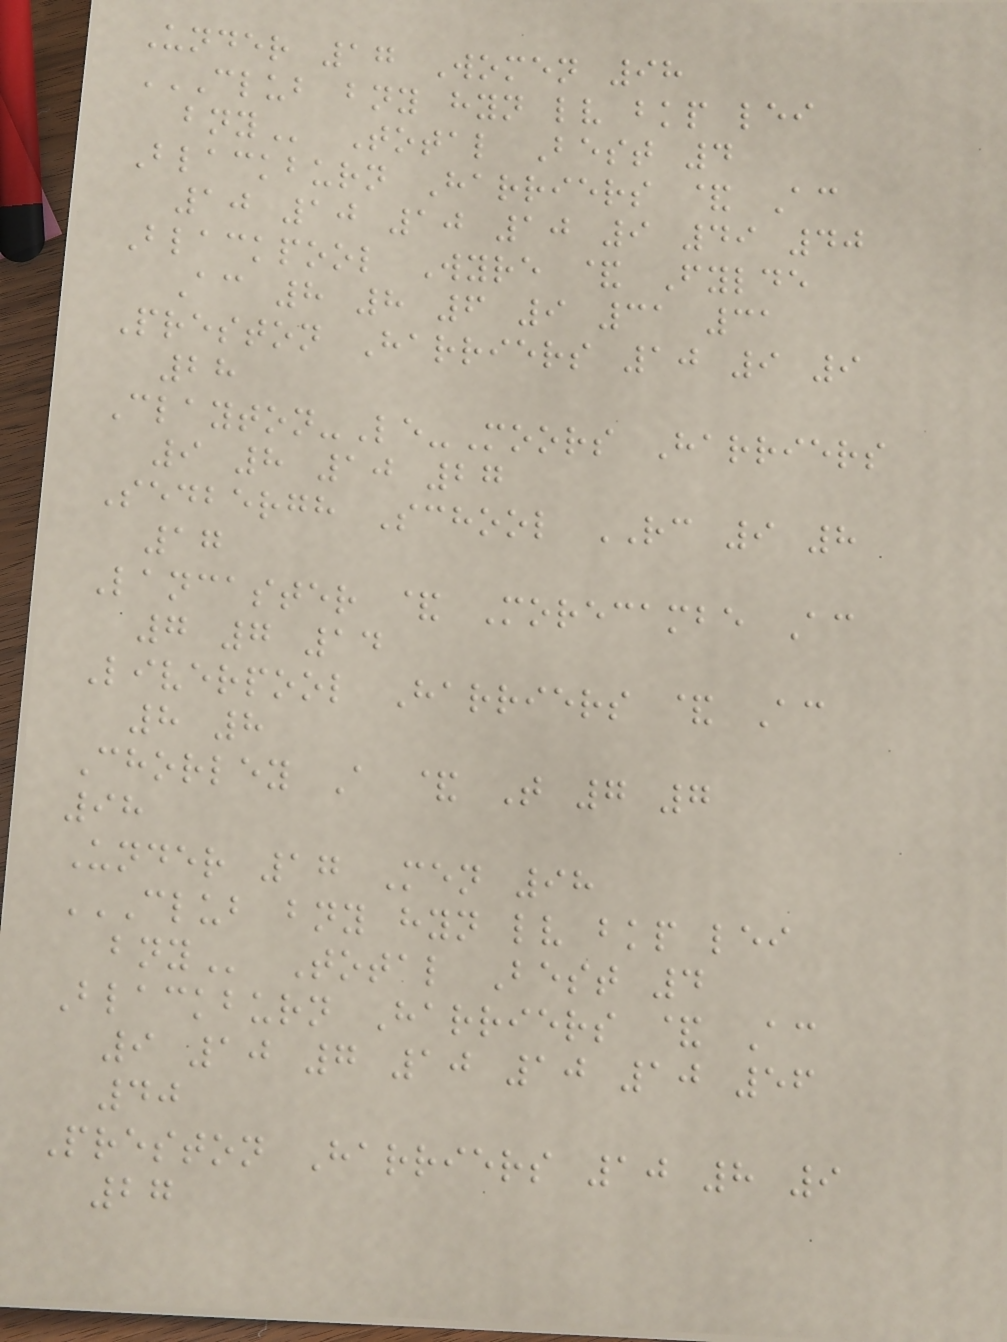Under 17 Women 98
CLUB BNY HYN LV BKP LEI
BNY Total Best 4
Blackburn Harriers & Ac
10 10 10 10 9 49 40
Blackpool Wyre & Fylde
Ac 8 8 6 9 31 31
Preston Harriers 10 9 9
28
Clayton-Le-Moors Harriers
9 8 10 27
Sedbergh School RC 9 8
17
Lancaster & Morecambe Ac
7 7 14
Liverpool Harriers & Ac
8 8
Chorley A & T 7 7
98
Under 17 Men 98
CLUB BNY HYN LV BKP LEI
BNY Total Best 4
Blackburn Harriers & Ac
9 10 7 10 10 10 56
40
Preston Harriers 10 8 9
27
